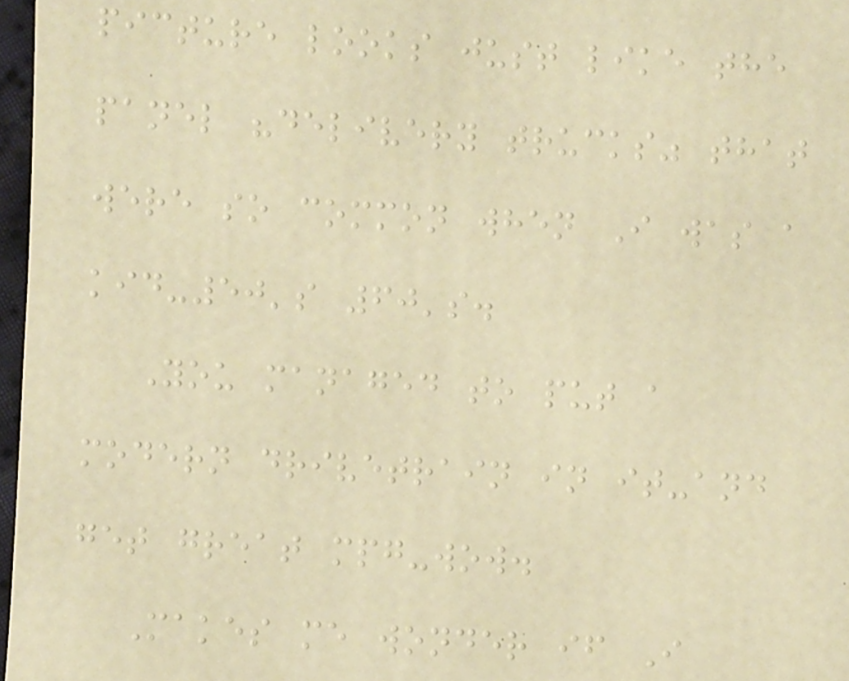picture looks just like the
panel "delivery trucks" that
were so common when I was a
kid-50's 60's.
You managed to put a
modern drivetrain in it-and
get great mpg-wow.
Makes me wonder if I
